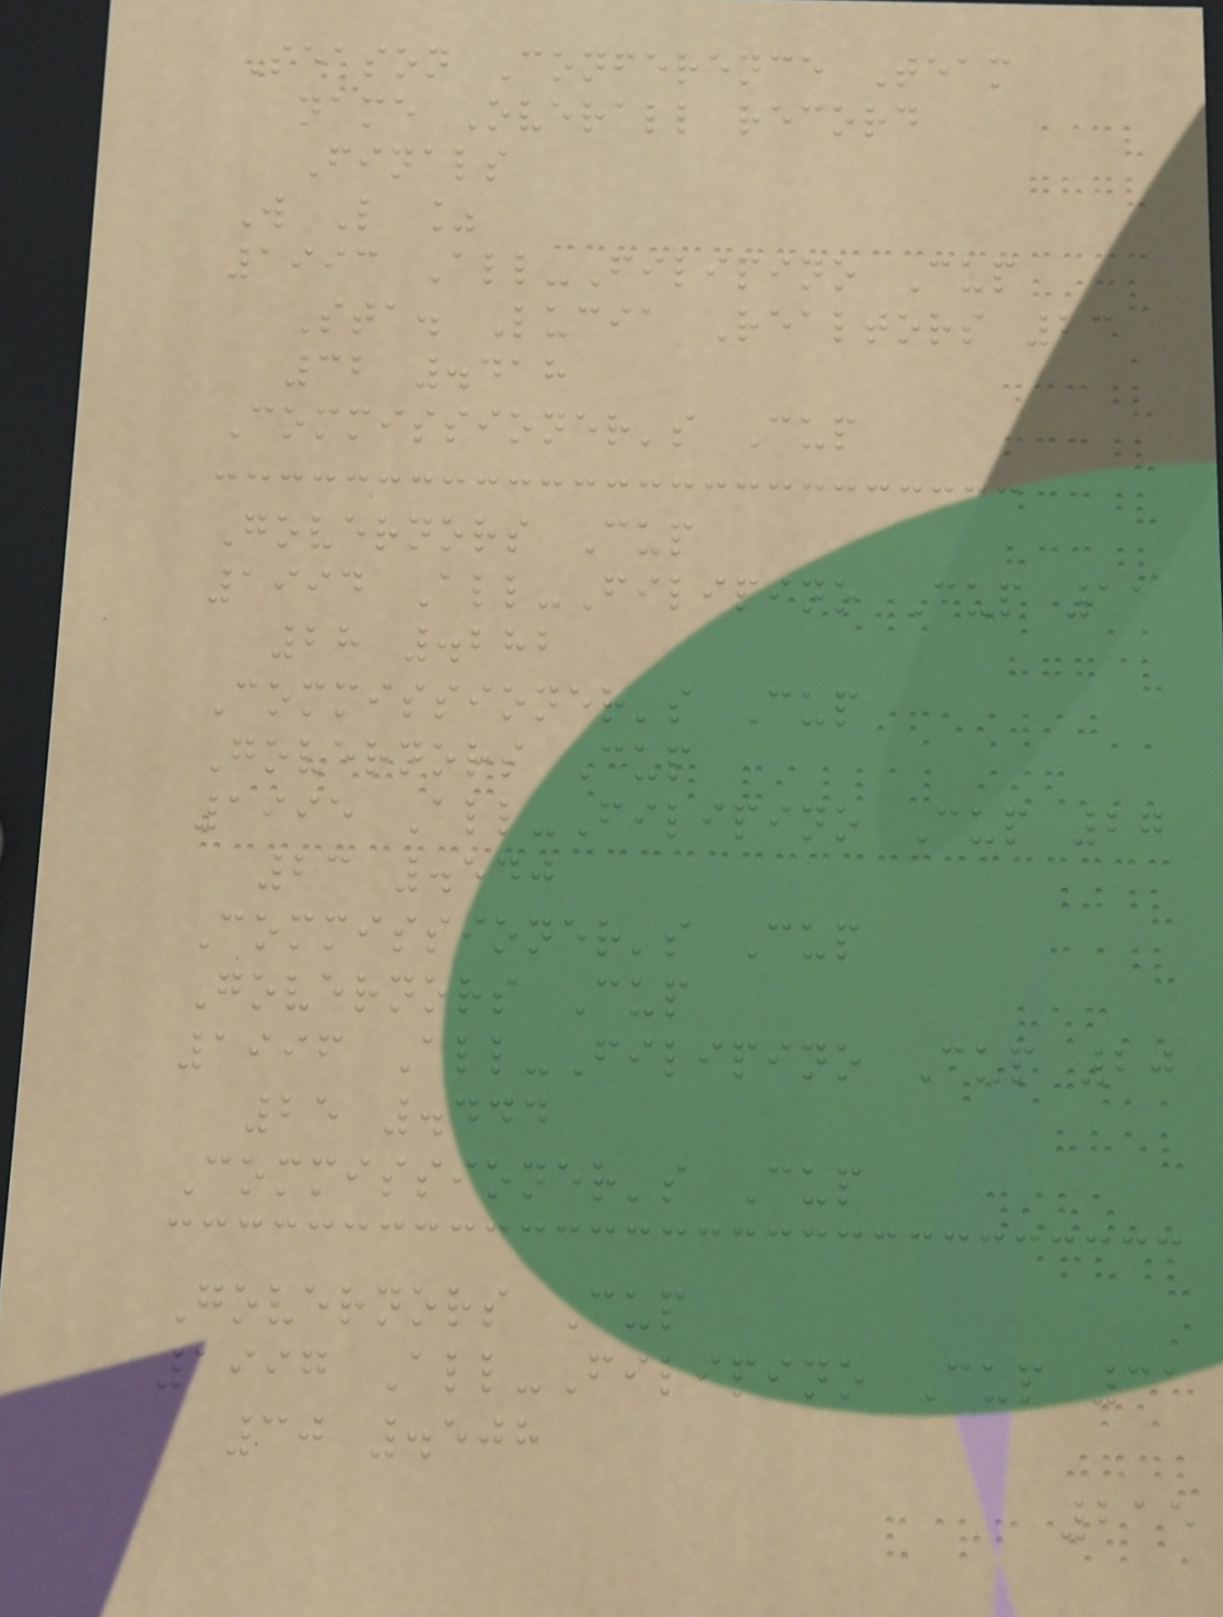Season Conference Team
name Overall record
Finals
W L %
1993 All-Filipino Cup
Sta. Lucia Realtors 23
32 .418
Commissioner's Cup
Governors Cup
1994 All-Filipino Cup 11
28 .282
Commissioner's Cup
Governors Cup
1995 All-Filipino Cup 27
23 .540
Commissioner's Cup
Governors Cup
1996 All-Filipino Cup 20
25 .444
Commissioner's Cup
Governors Cup
1997 All-Filipino Cup 31
30 .508
215
